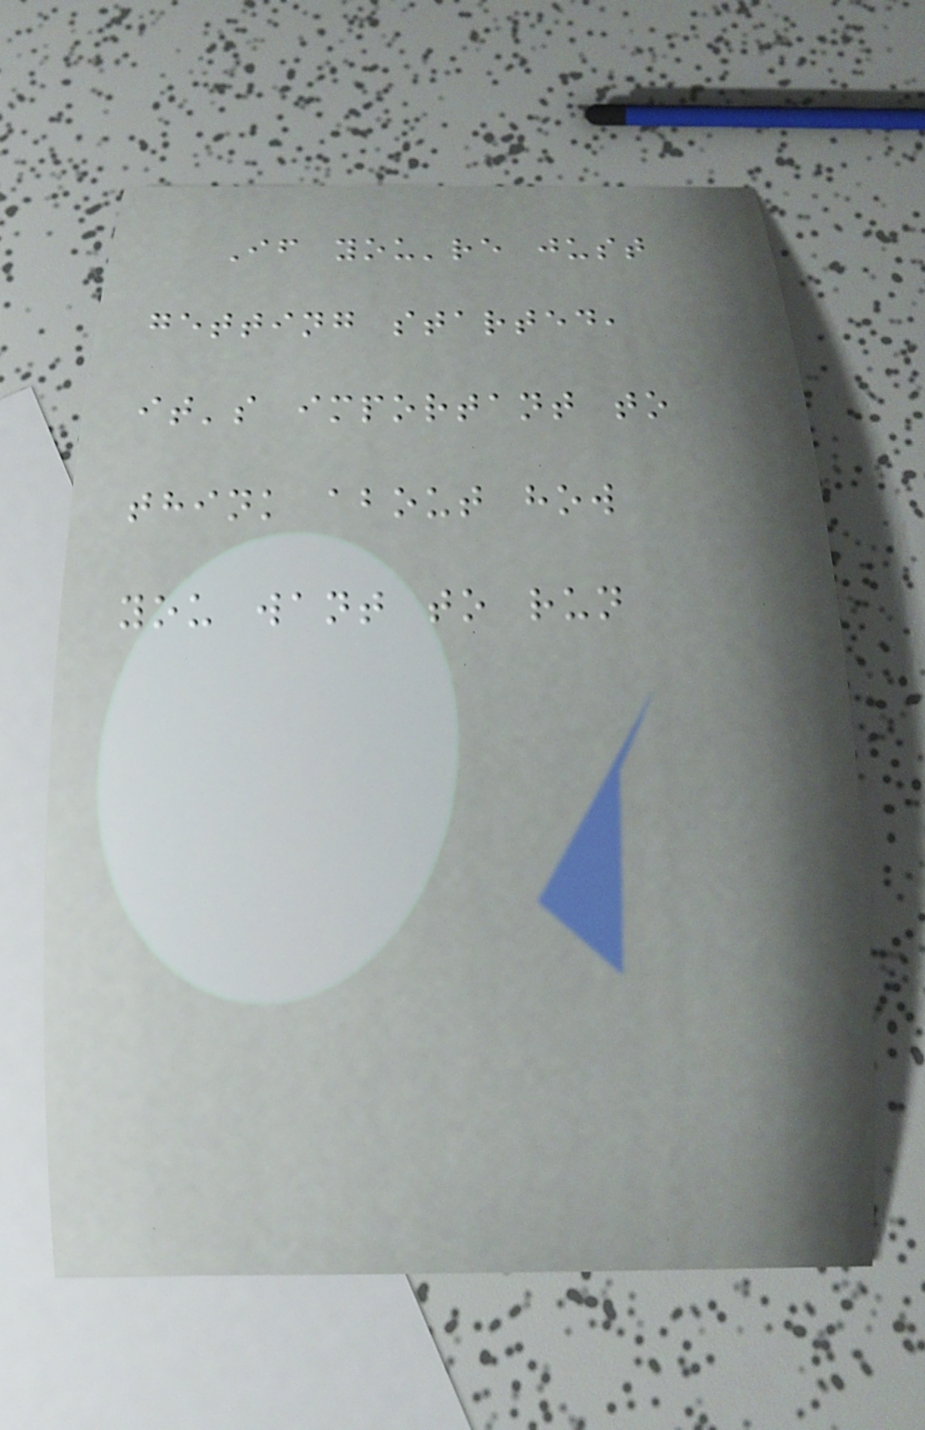If you're just
getting started,
it's important to
think about how
you want to run
